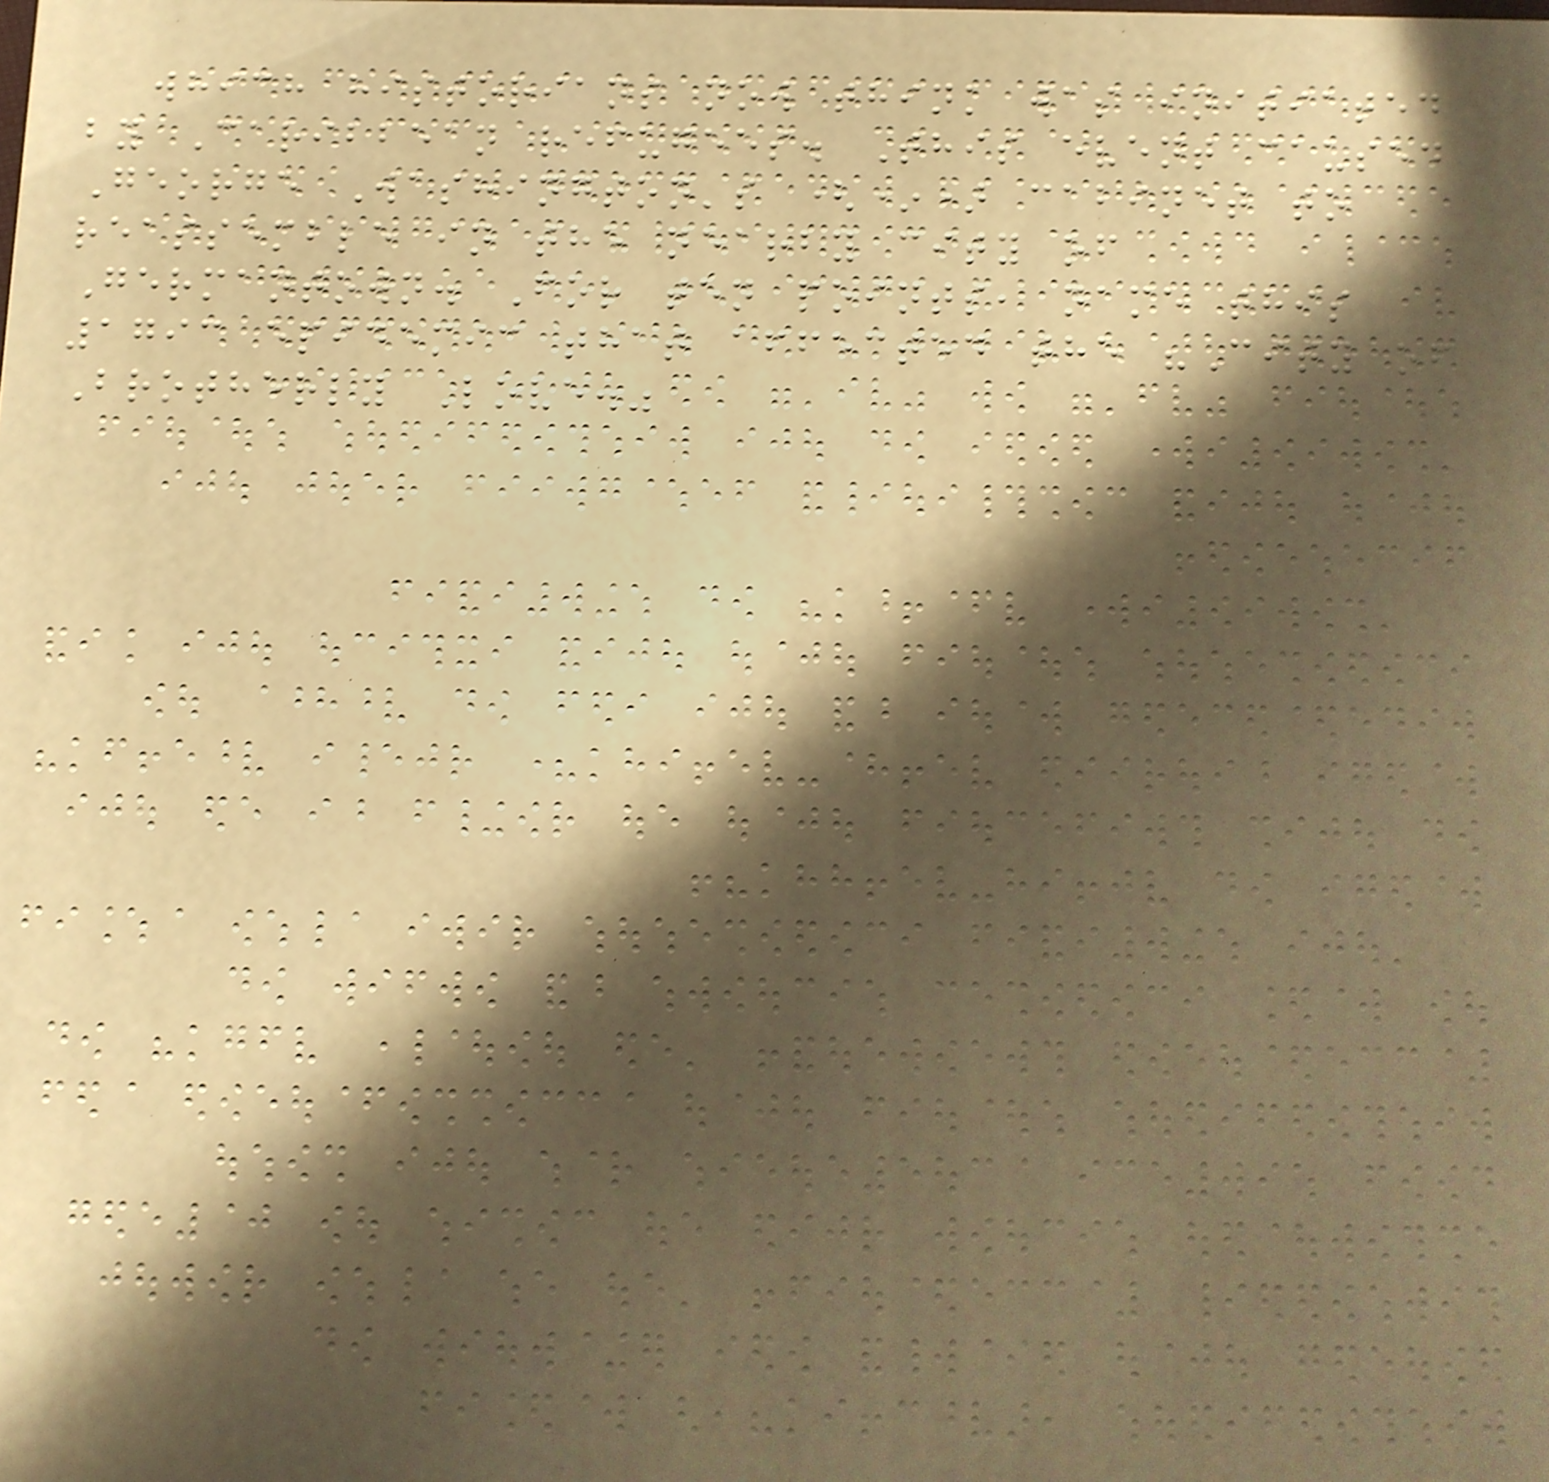which historians now think was initiated
by Caribbean refugees. This event caused
George Washington's (*) cabinet to
reassemble in the nearby city of
Germantown. For ten points, name this
1793 epidemic that affected the "City of
Brotherly Love."
